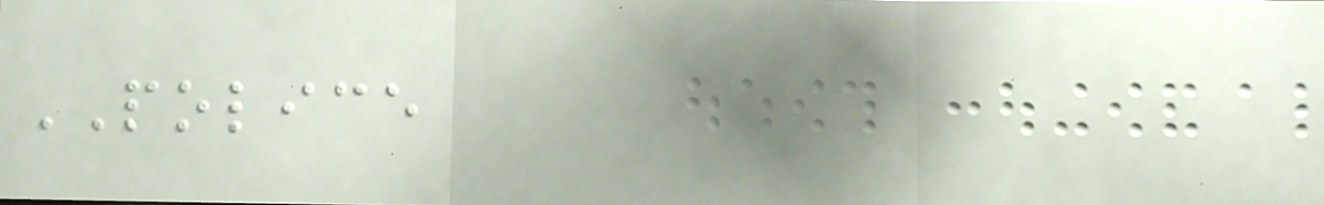POLICE
